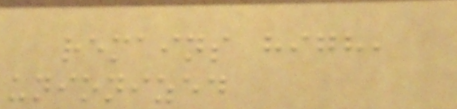remains high,
unionized
